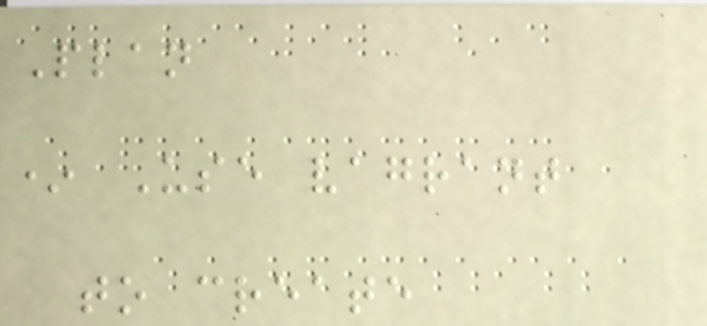Plan
* Use vagrant
to create
